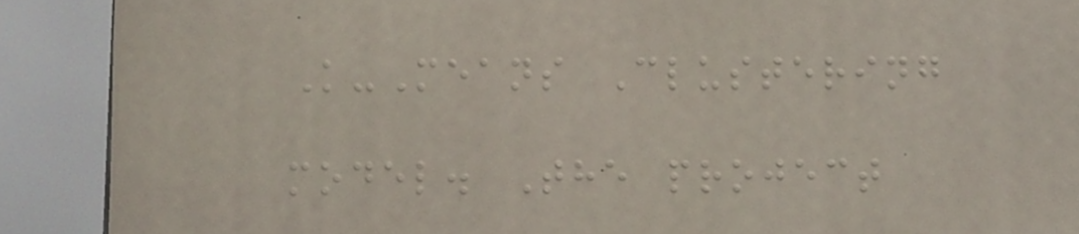K-Means Clustering
model. The project
